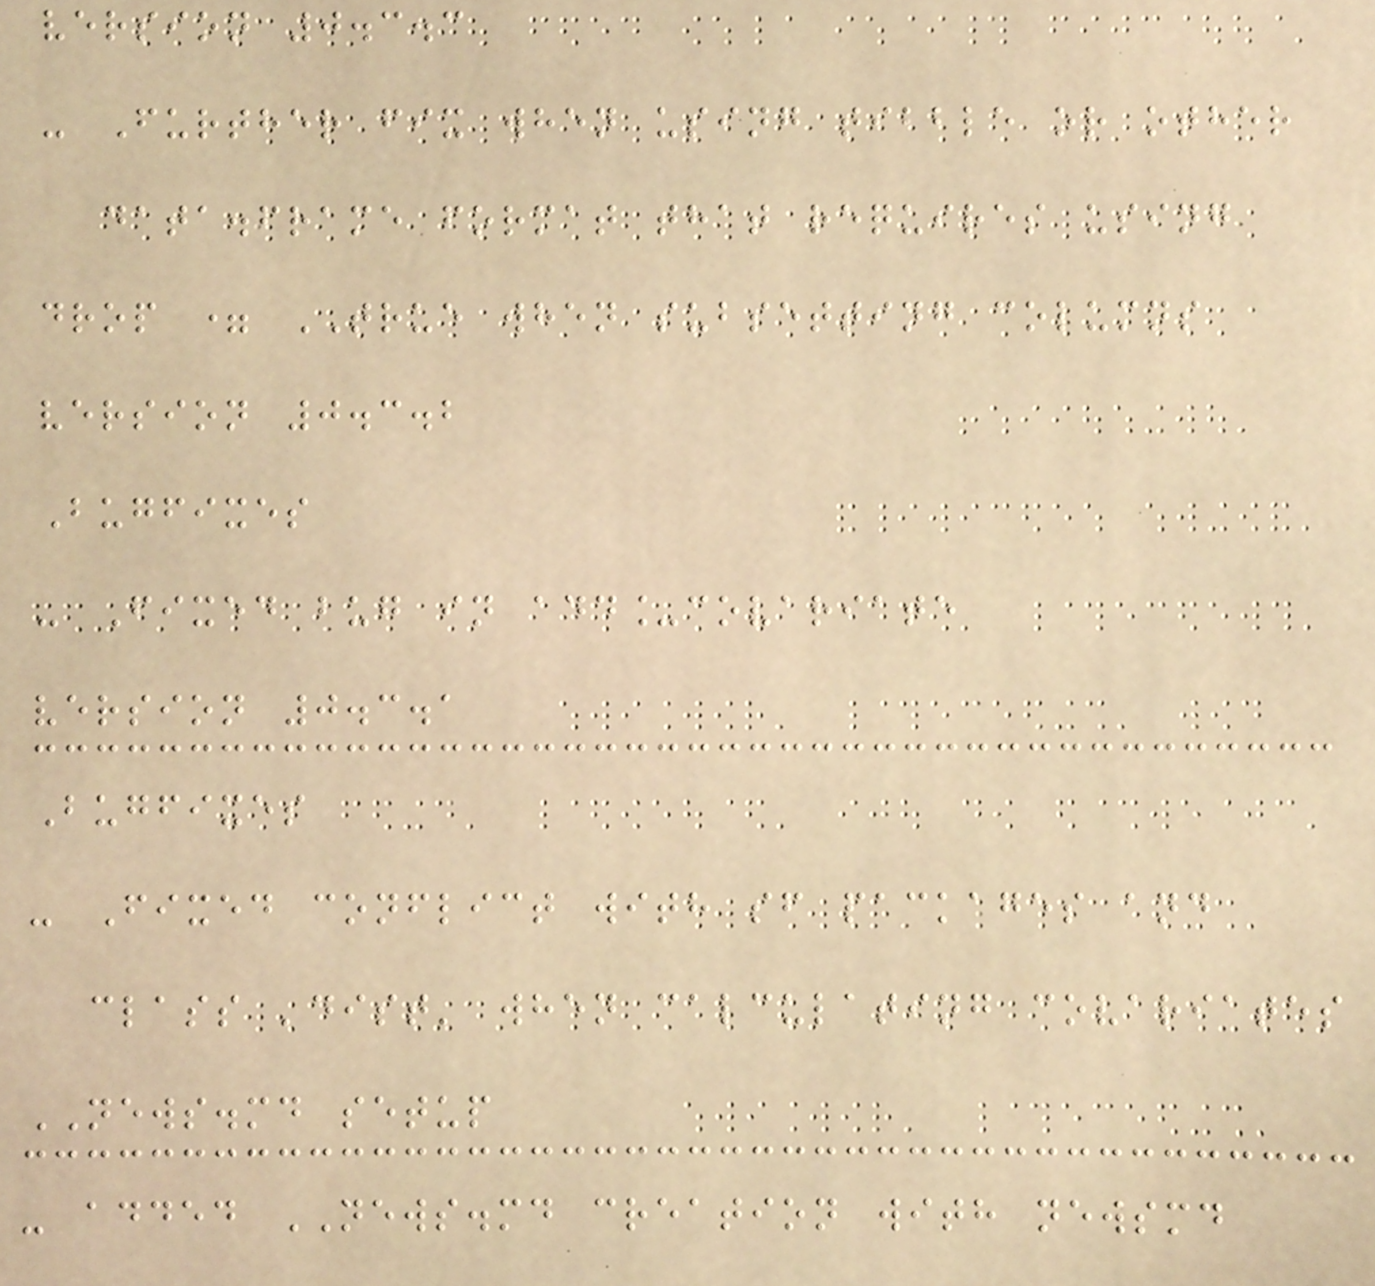version 0.3.3
- Further fix when using tibble or other
data.frame format that requires using
drop = TRUE when subsetting columns
version 0.3.2
Bugfixes
- Fixed bug in add_covariate
version 0.3.1
Bugfixes
- Fixed conflict with sf packages and
class 'dist' when calculating covariates
NEWS.md setup
- added NEWS.md creation with newsmd
